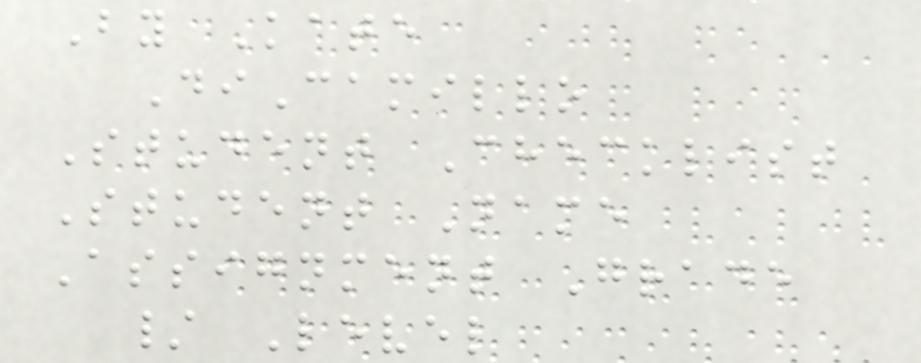By Kate
DiCamillo
Student Checklist
Student Name
Assignment Grade
/ Level
